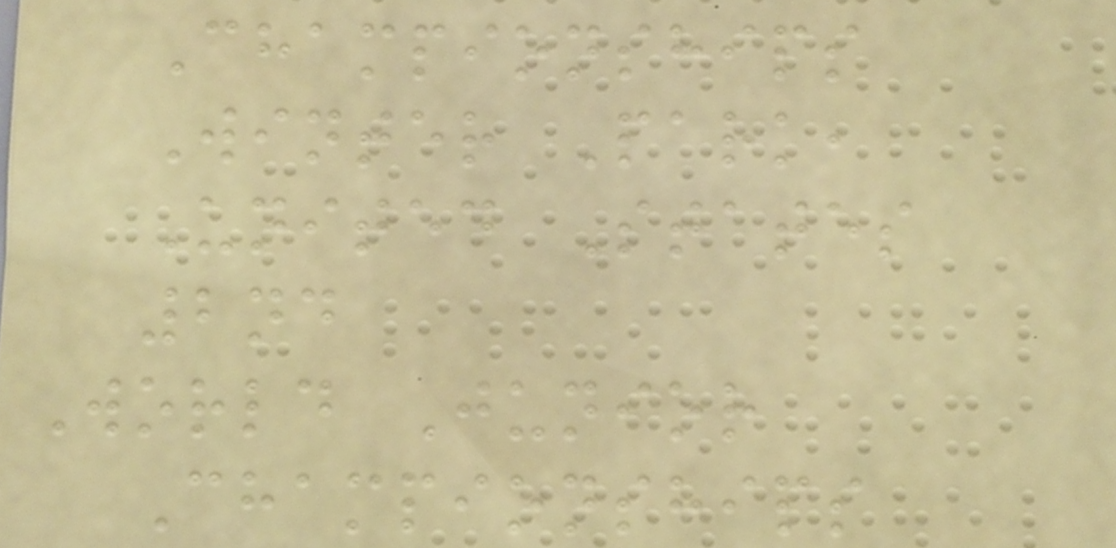Championships
Winter Park,
United States
2nd
World Junior
Championships
